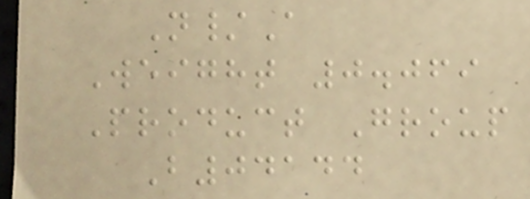N/A
Weight 0.069
Product Group
B04144
